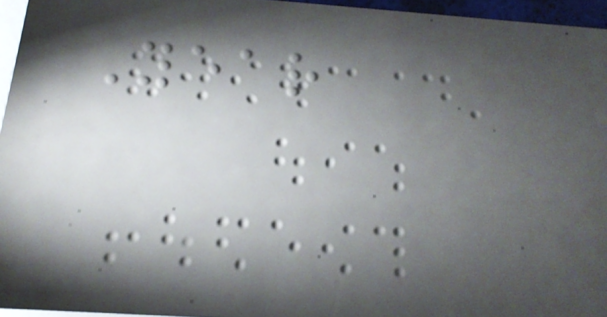Year
